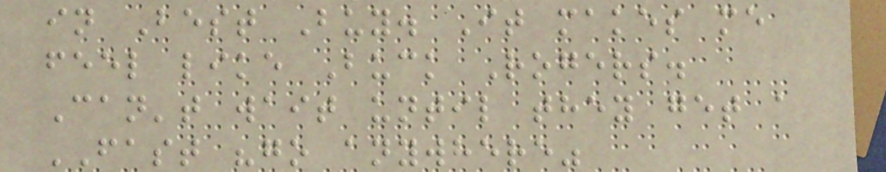in Best Buy. It makes me
feel like Buck Rogers.
Can't wait until they get a
FAST "go anywhere"
